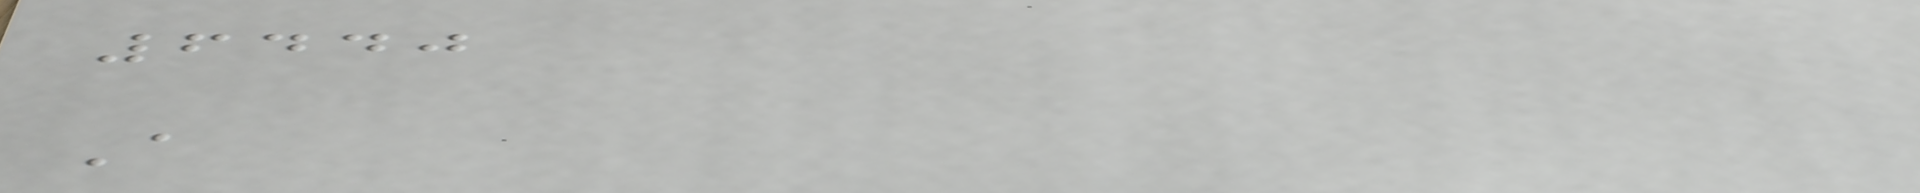6440
A
